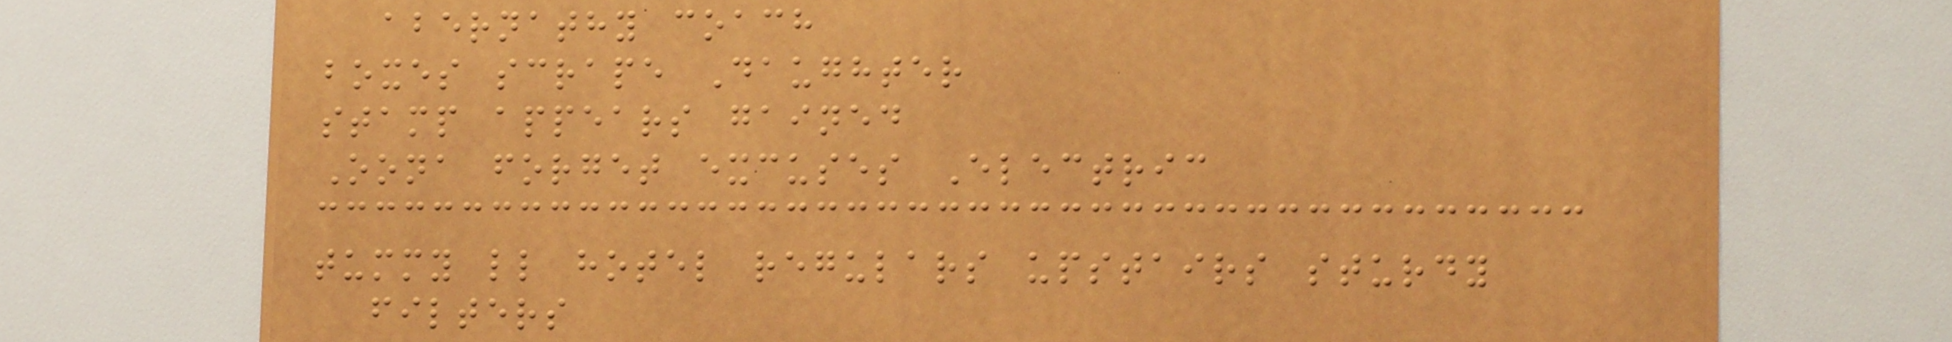abernathy coach
boxes scrape Daughter
stamp appears gained
Oona forget excuses Electric
tummy ll hotel regulars upstairs sturdy
filters
